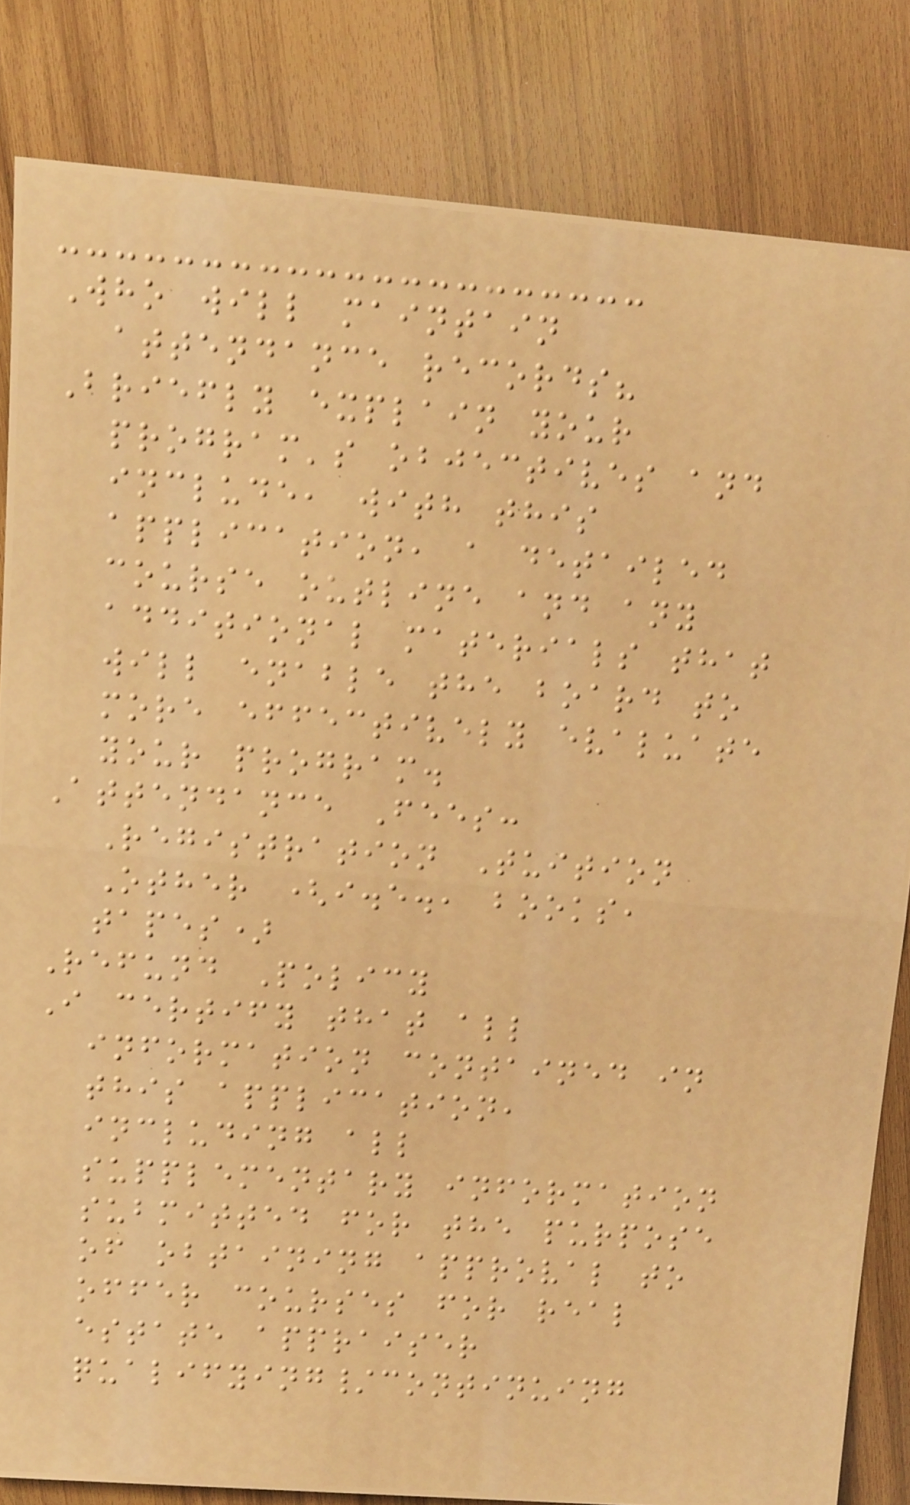Who will maintain
attendance records?
Briefly explain your
program's objectives and
include, with this
application, a detailed
course outline and any
additional materials that
will enable the board to
more effectively evaluate
your program.
Attendance Fees:
Registration Tuition
Other (i.e., books,
tapes)
Refund Policy
I certify that all
information contained in
this application,
including all
supplementary information
submitted for the purpose
of obtaining approval to
offer courses for real
estate appraiser
qualifying/continuing
